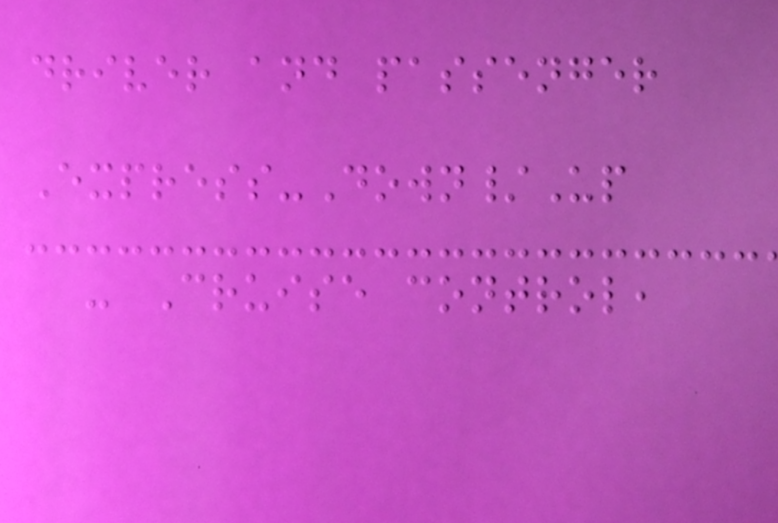driver and passenger
Express-Down/Up
- Cruise control,
